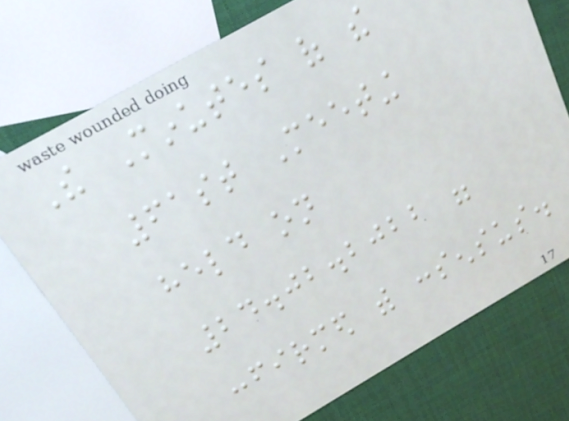The Minutes of the
61st Meeting
held on
24.02.2022 were
confirmed with consensus.
